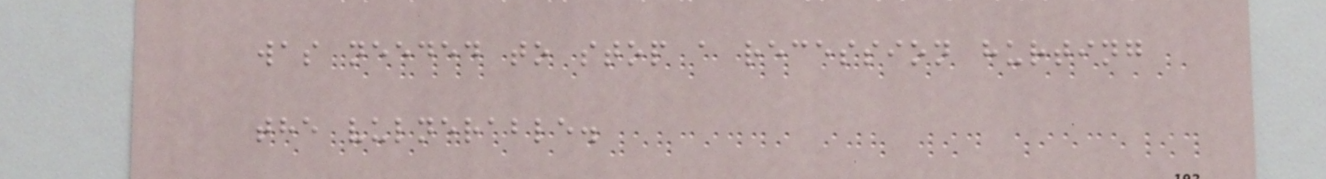was needed to stop a recession hurting
the vulnerable.
